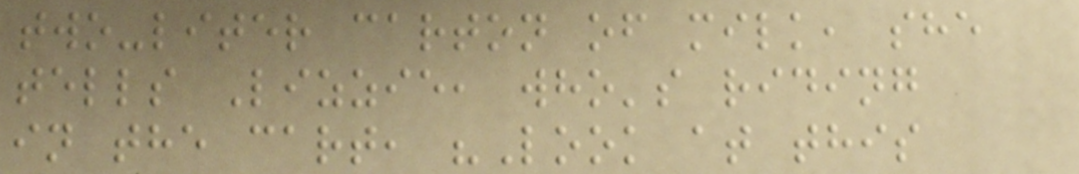two-liter carton of milk, she
tells Lizzie, who's riding
in the cart, "Look at this
